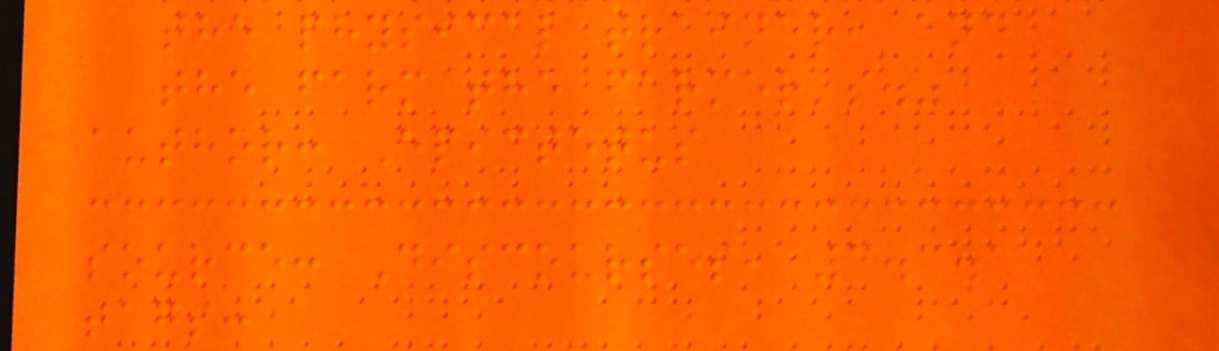the physical trainer, and
the farm the farmer's."
author: Epictetus
source: Discourses, 3.3.1
tags:
